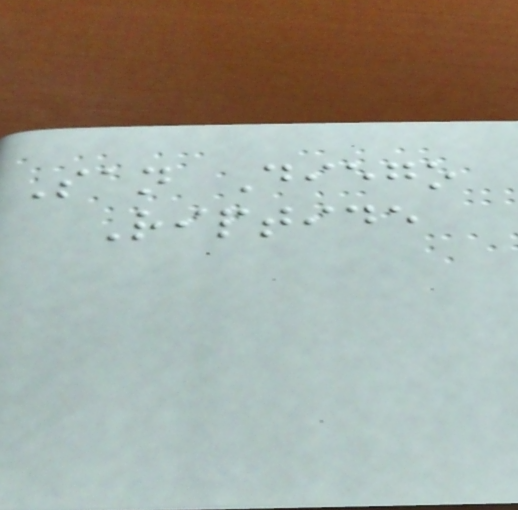San Diego
Riptide
